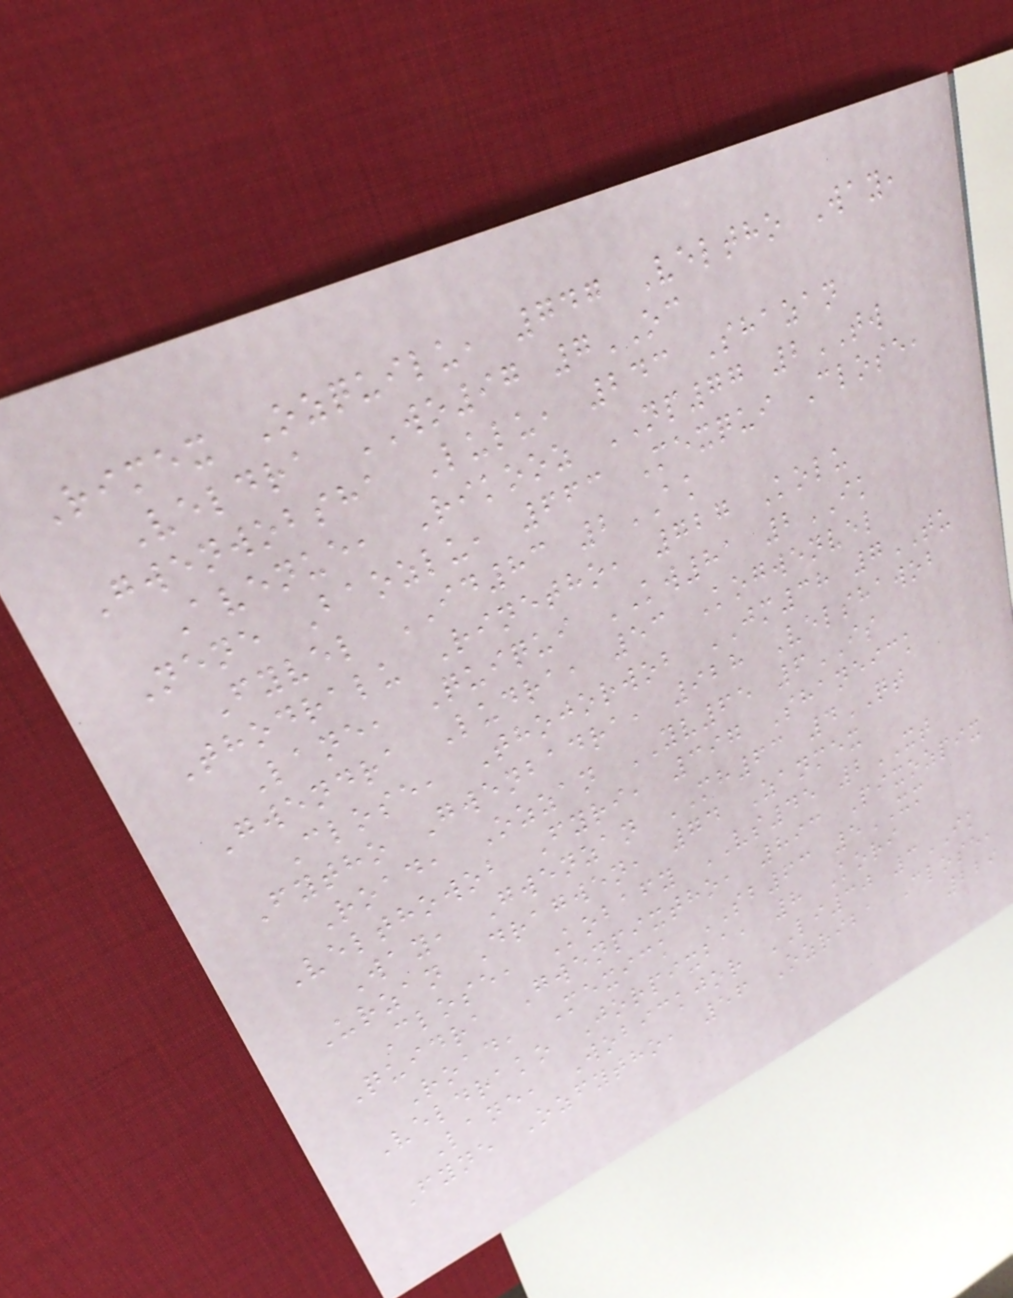Rimex Ozquilu, 747 Veltho Way,
Veldra WO97 7OC
Gwenwobsha Lulu, 243 Shazan
Avenue, Rikooz NP77 2TW
Nene Baozlu, 663 Mexqui Close,
Fyvel ID83 2AK
Thodralu Rinetho, 727 Kolu
Lane, Quiqui KW81 2IK
Gwendra Ludra, 53 Kogwenvel
Close, Thojorwob JM38 7TU
Fytho Gwenbadra, 928 Velshawob
Road, Ozzan YV65 6IS
Velthowob Fyri, 397 Shaneick
Way, Gwenzan MH63 4QT
Urzan Dragwen, 74 Zanmex
Close, Kobafy VS45 2XT
Quidra Gwenpixtho, 893 Pixozpix
Road, Mexick SB63 5XM
Veldrako Jorpixba, 8 Kori
Lane, Wobickjor LI30 3IK
Fyne Ozfytho, 56 Ozriba Close,
229
